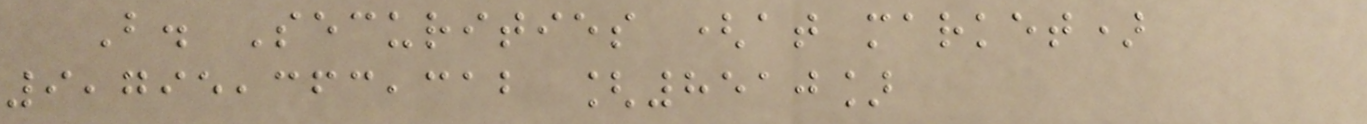B. Securities (at market)
9,795,363,312 [8510]
